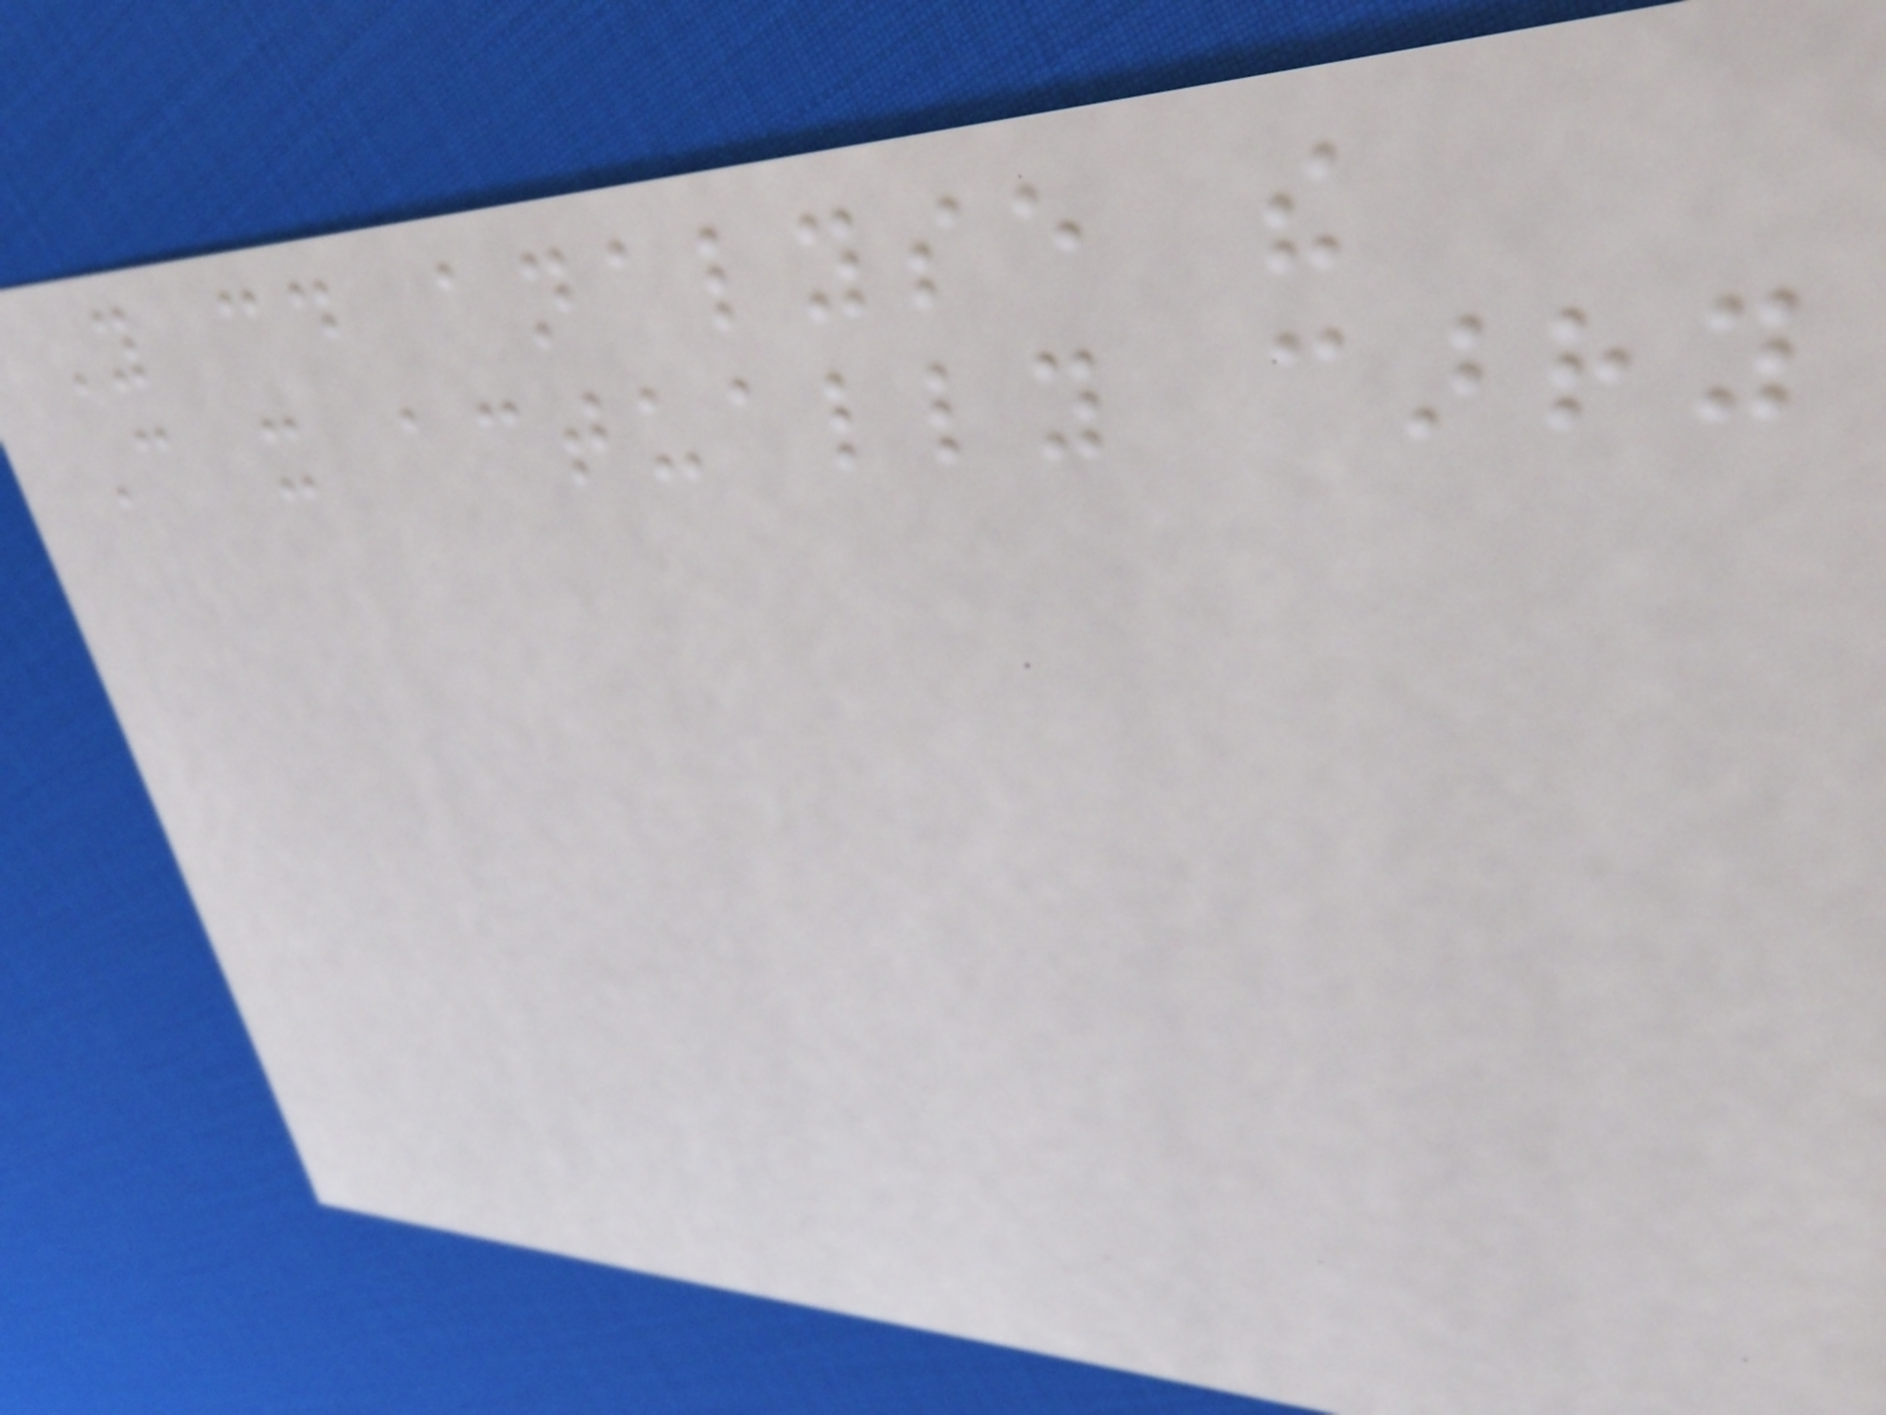You could analyse the
Can it actually carry
